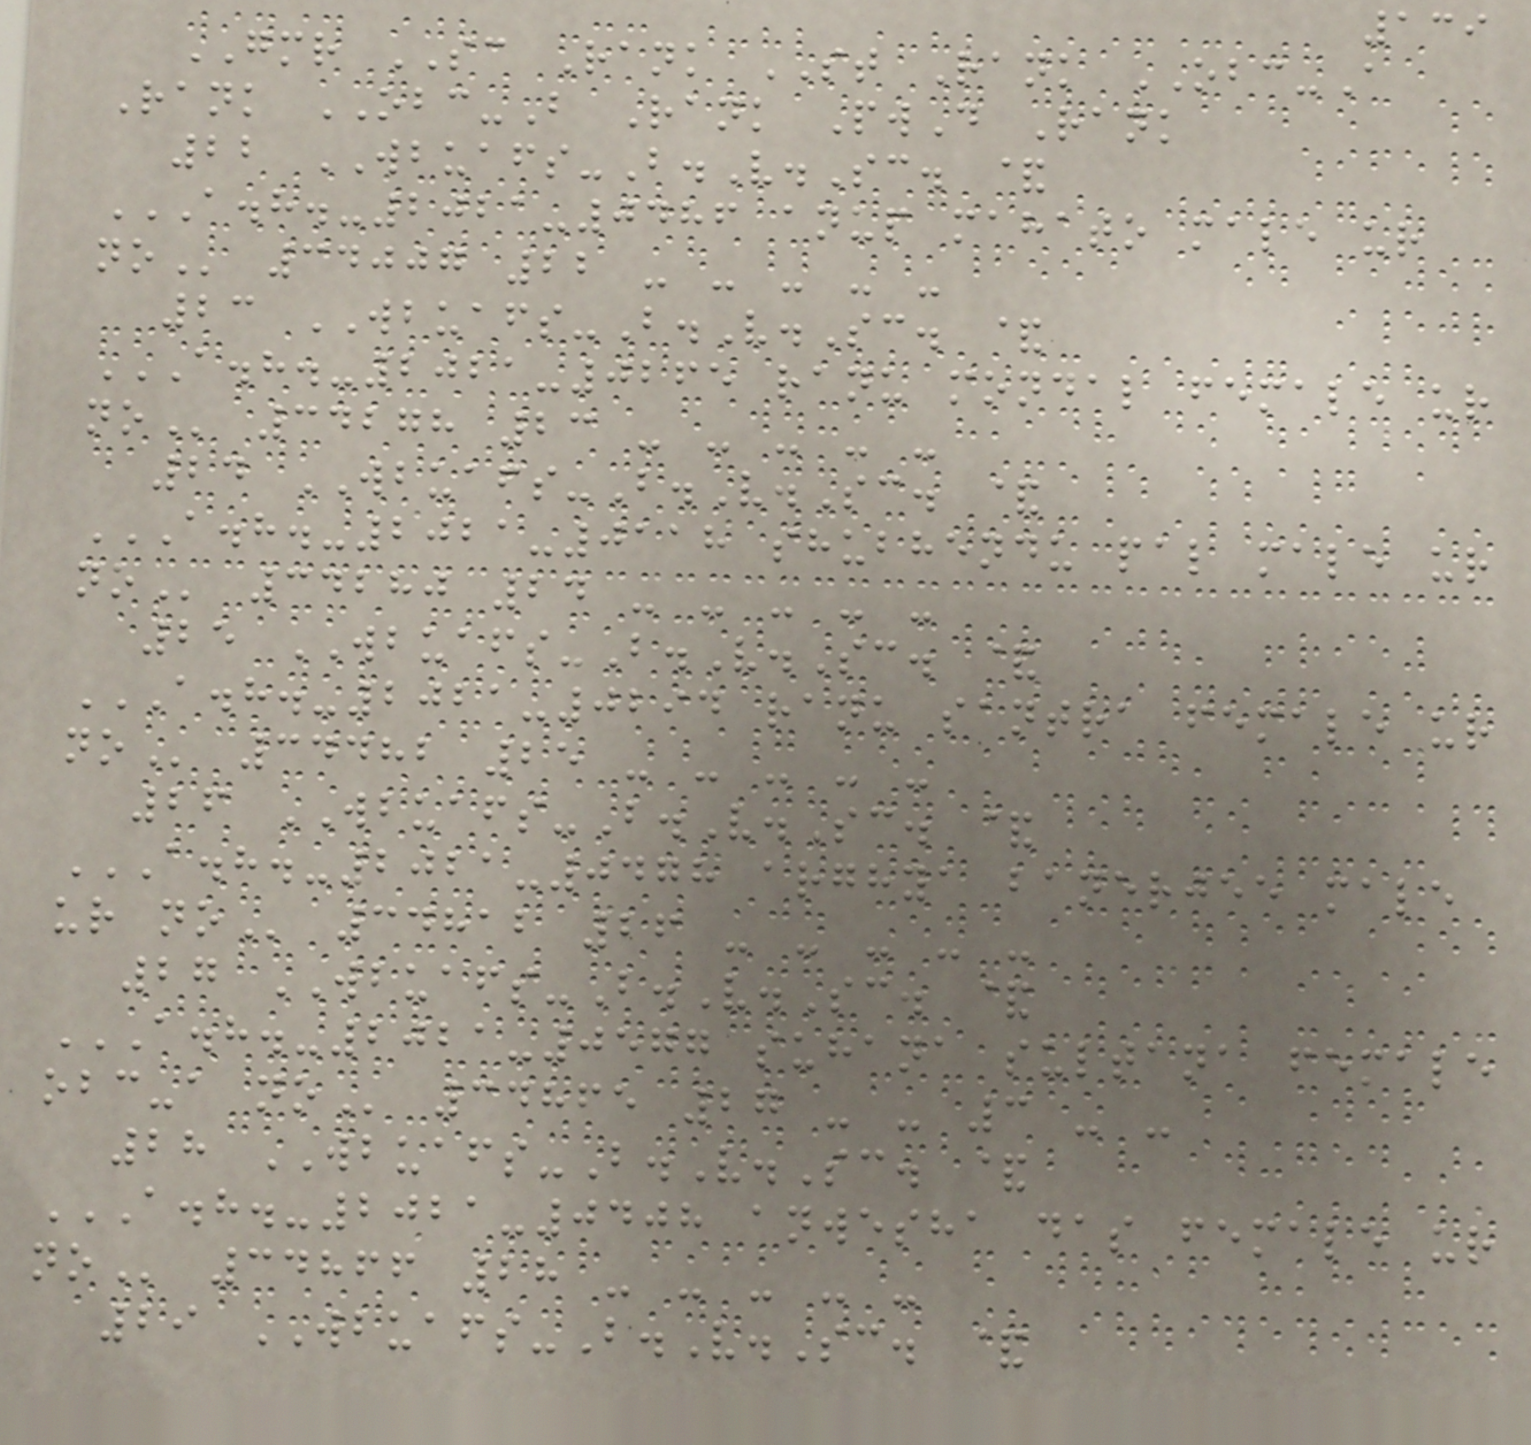139
GMR SC Rank ST Rank OBC-A
Rank OBC-B Rank PwD Rank
22 WBUAFS-B.V.Sc. &
A.H.-2021-0486 ANUP MAHATO MALE UR
NO 34007 22 - - - - -
23 WBUAFS-B.V.Sc. &
A.H.-2021-0265 RANU MONDAL FEMALE UR
NO 34278 23 - - - - -
24 WBUAFS-B.V.Sc. &
A.H.-2021-0118 SHUBHENDU PAL MALE UR
NO 34280 24 - - - - -
25 WBUAFS-B.V.Sc. &
A.H.-2021-0294 RANU SANTRA FEMALE UR
NO 34482 25 - - - - -
26 WBUAFS-B.V.Sc. &
A.H.-2021-0478 ARGHYA BANERJEE MALE
UR NO 34812 26 - - - - -
27 WBUAFS-B.V.Sc. &
A.H.-2021-0577 SUHANA SULTANA FEMALE
OBC-A NO 34865 27 - - 3 - -
28 WBUAFS-B.V.Sc. &
A.H.-2021-0408 ANWESHA DAS FEMALE UR
NO 34866 28 - - - - -
29 WBUAFS-B.V.Sc. &
